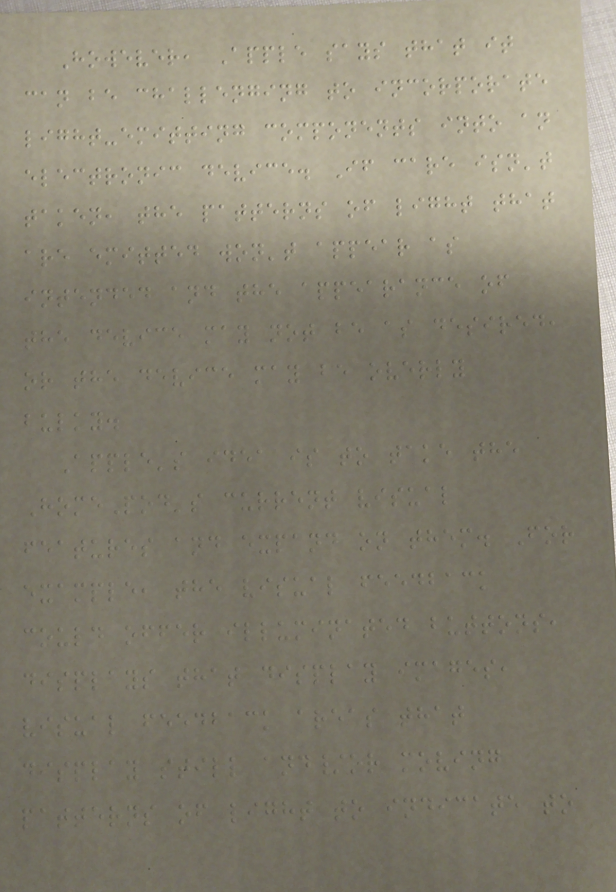However, Apple says that it
can be challenging to incorporate
light-emitting components into an
electronic device. If care isn't
taken, the patterns of light that
are emitted won't appear as
intended and the appearance of
the device may not be as desired,
or the device may be overly
bulky.
Apple's idea is to take the
HomePod's current visual
features and expand on them. For
example, the visual feedback
could offer illuminated buttons,
displays that display images,
visual feedback areas that
display still and/or moving
patterns of light to indicate to
